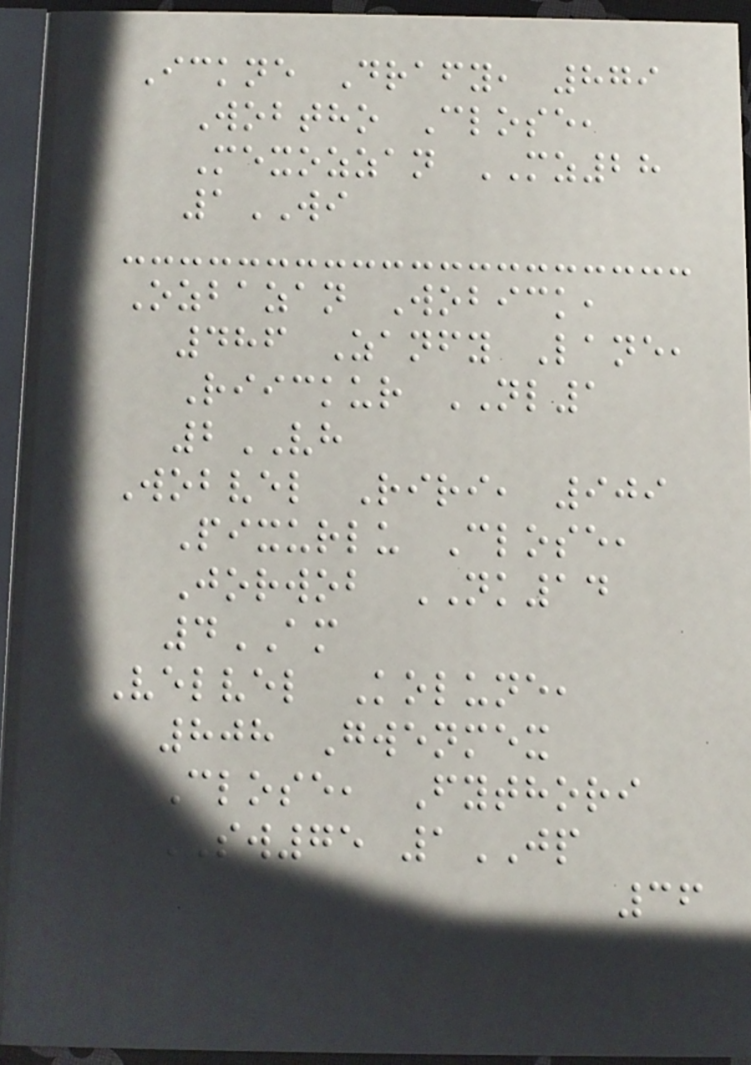Ickne Drafy, 879
Wobtho Close,
Mexozzan MZ28
1WI
Ozbazan Wobick,
486 Zanfy Lane,
Riickur NL1
2VH
Wobvel Riri, 909
Pixurlu Close,
Jorwob NK14
4AM
Velvel Kolune,
808 Gwenmex
Close, Fythori
SW75 1JP
36
